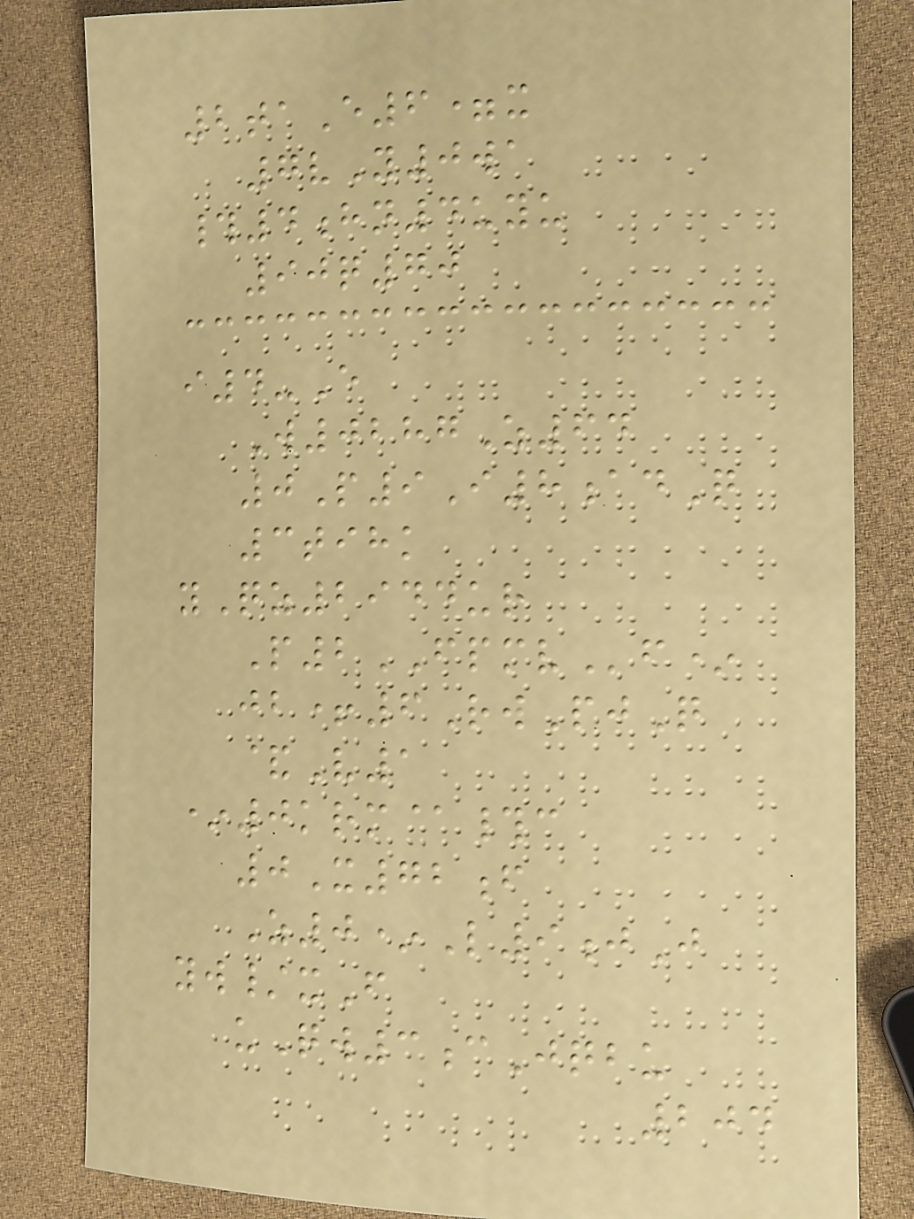2taE6=x
7vY0wa
#4hn4uyu
90q70
i4-E
W0287Z64
0P9I8adQ
3tihk
yQz2944ur
P2FPMVf*
jb+6RwPjQ
&V1
*0krm@#c
0X72f
Z0*L9jJ
yw/xF
uQw3cJqbu
204
